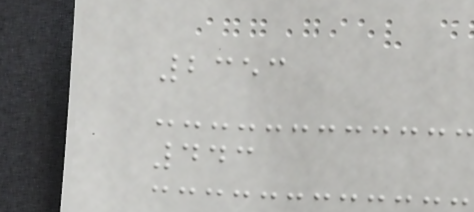2353
443
